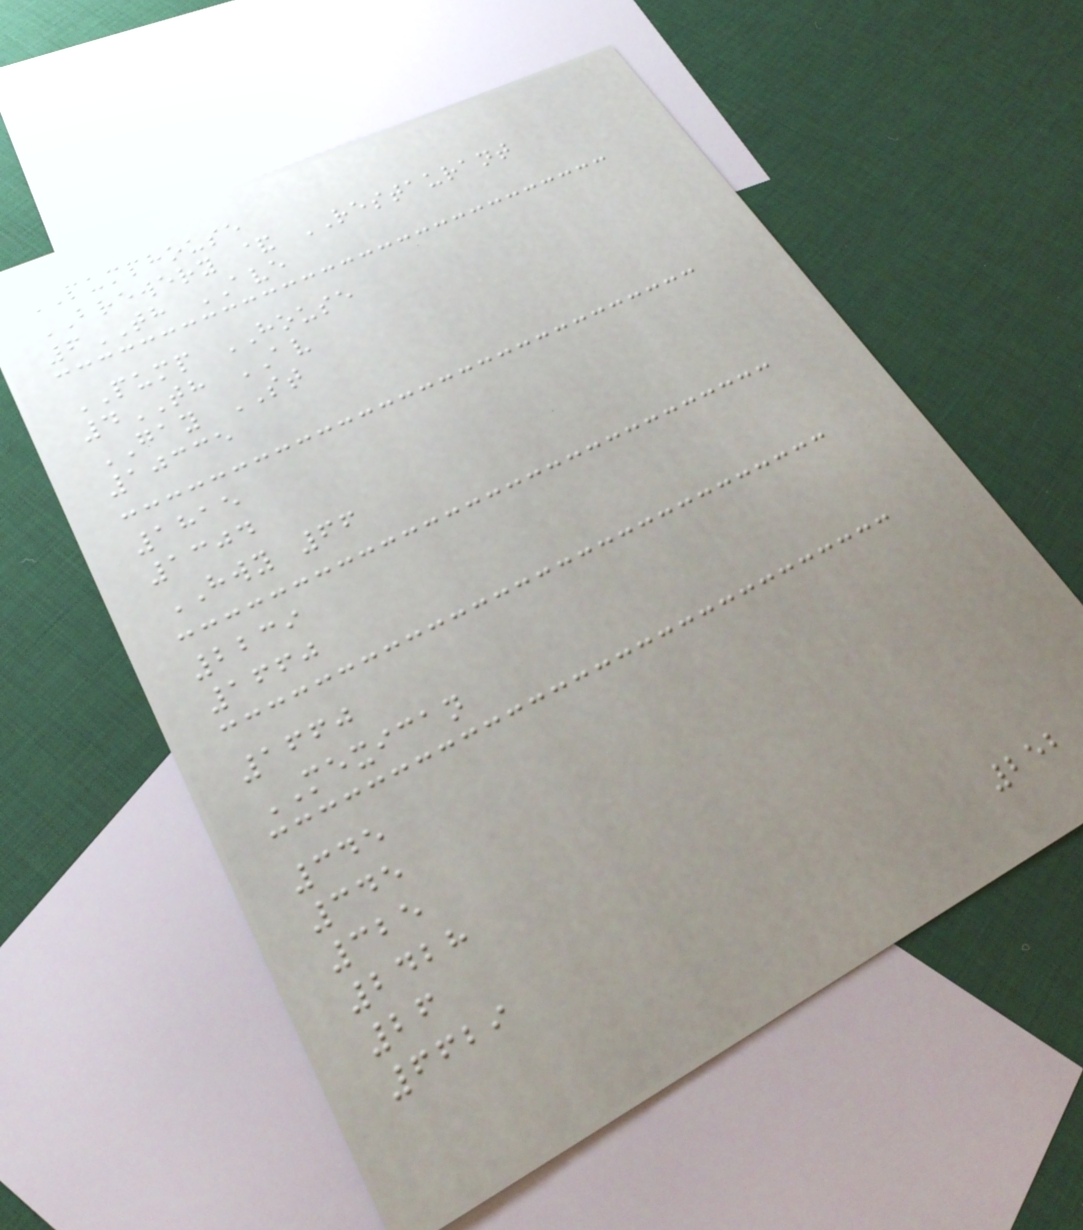PUMPHOUSE
BREWERY & RESTAURANT
6TH AVE
PUMP HOUSE
4TH AV
GAY ST
10335
1815
1304
HWY 66
2239
1660
1660
MEXICAN
345
345
325
2428
26
6629
252
